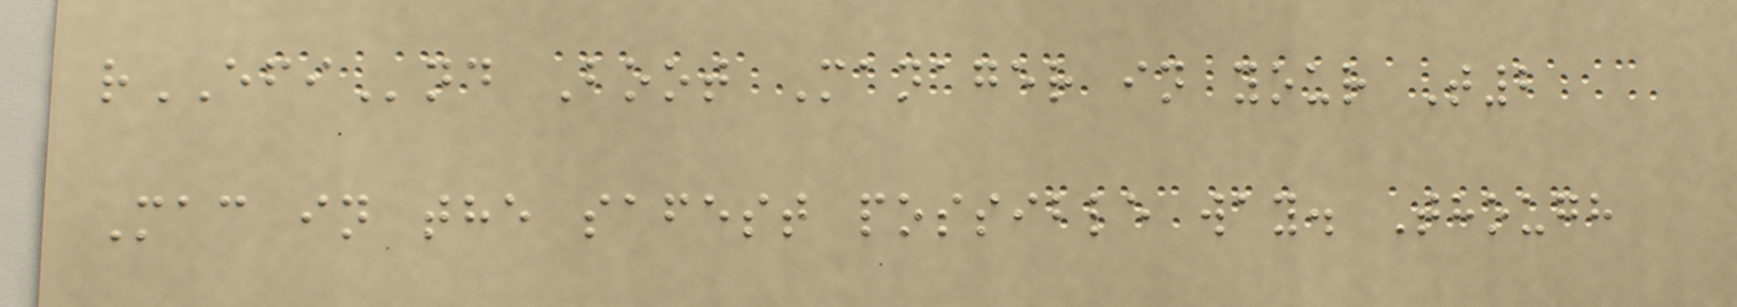rEFInd Boot Manager in your T2
Mac in the safest possible way. Though
